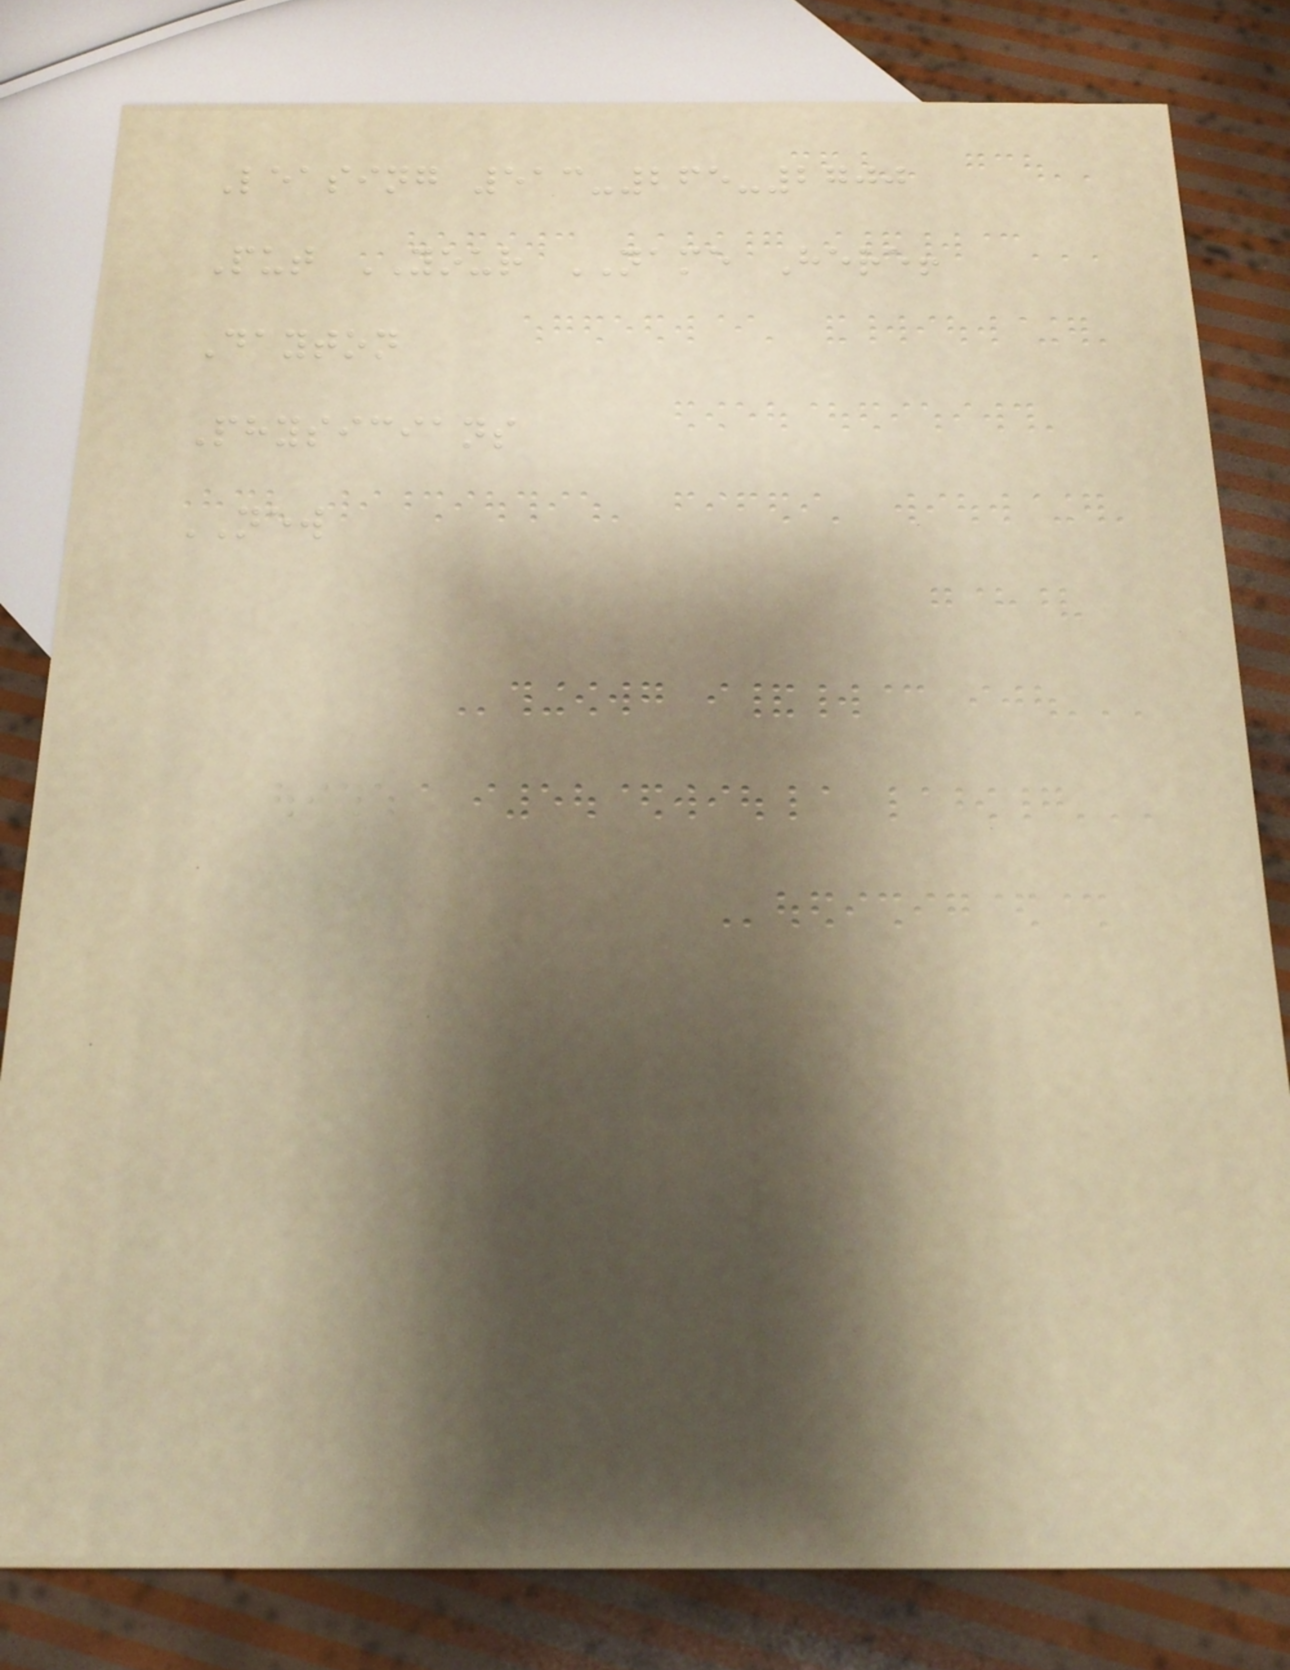Leasing 513-265-2700
Put YOUR NAME Here!
Dayton
Physicians
NEW
